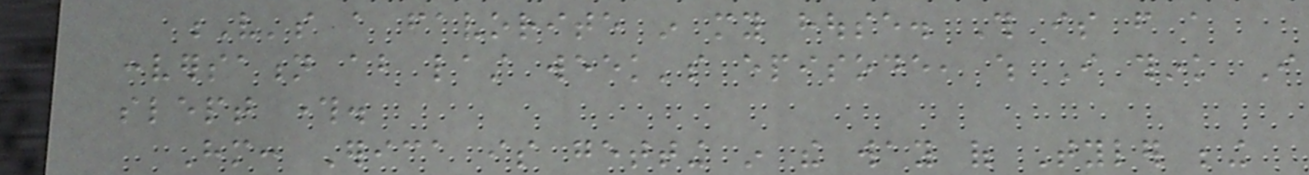V's a favorite in my house. This is from a
conversation about last week's episode, which I think I
slept through.
Him: Erica is getting in the way of Tyler being
